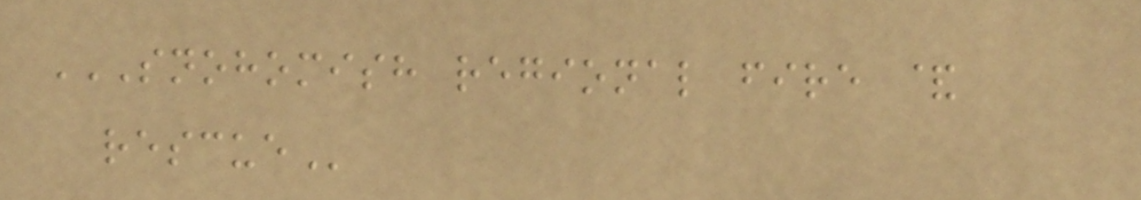SNOHOMISH REGIONAL FIRE &
RESCUE
